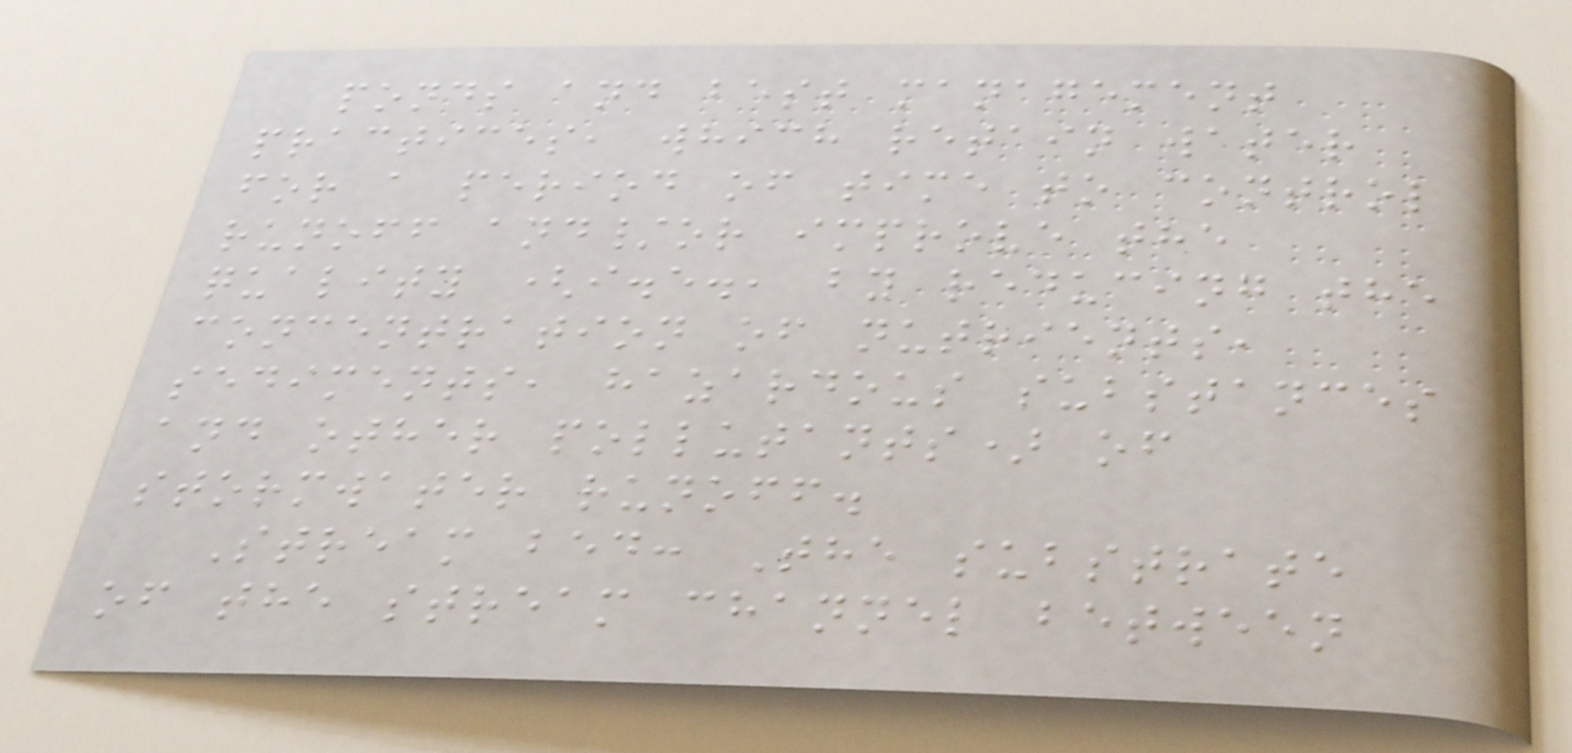ponds and best management
practices, which retain water
for a period of time to control
runoff and/or improve the
quality (i.e., by reducing the
concentration of nutrients,
sediments, hazardous substances
and other pollutants) of
stormwater runoff.
Stream bed: The substrate
of the stream channel between
